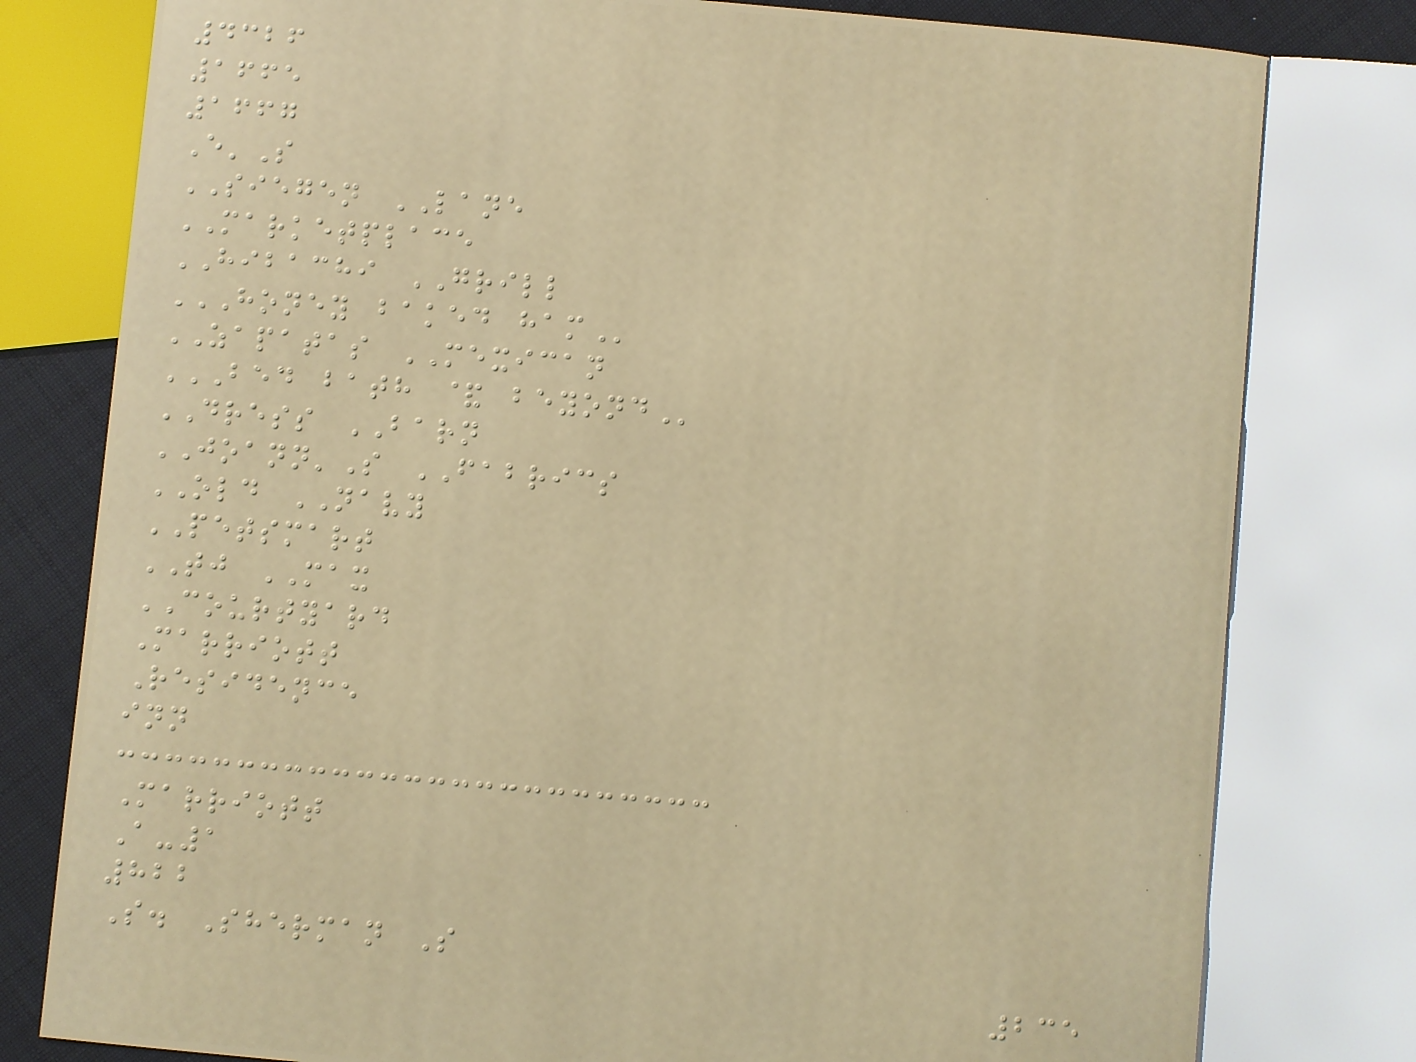4326
1665
1667
E'S
SIEGEN LANE
MARKETPLACE
HIBACHI GRILL
HONEY BAKED HAM
ZAPATAS MEXICAN
BED BATH & BEYOND
DRESS BARN
JOANN'S FABRICS
OLD NAVY
PETSMART
TJ MAX
COURTYARD
Marriott
Residence
inn
Marriott
A-1
822
S. Sherman S
235
